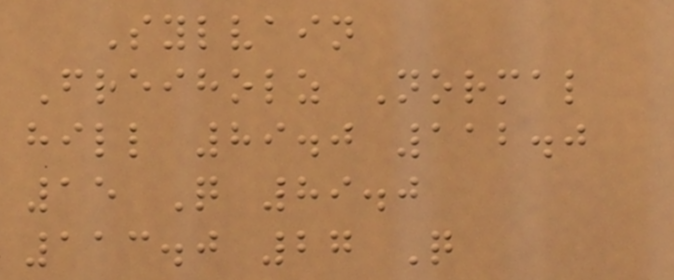Sylvain
Freiholz Normal
hill 89.0 112.0
15 Q 89.0
113.0 27 Q
